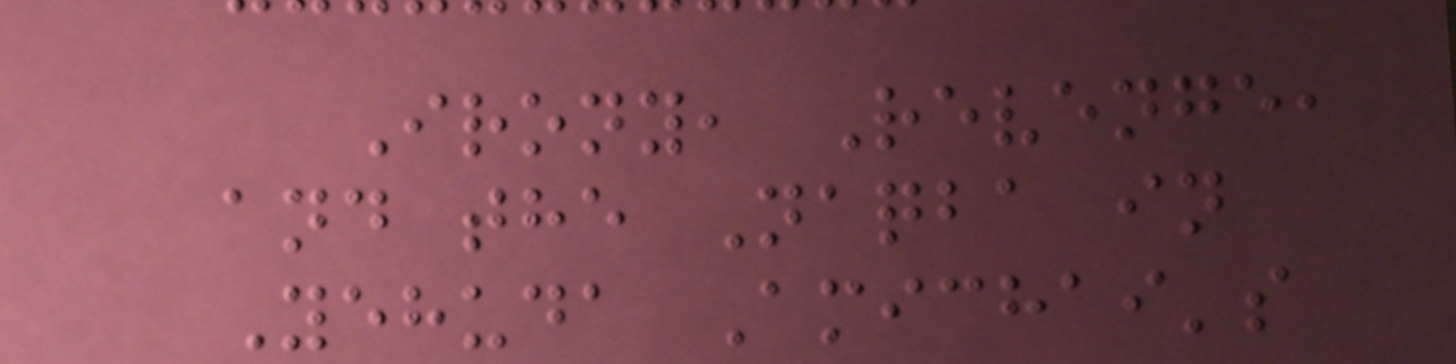Irony, Revenge,
and the Naqba in
Yehuda Amichai's
